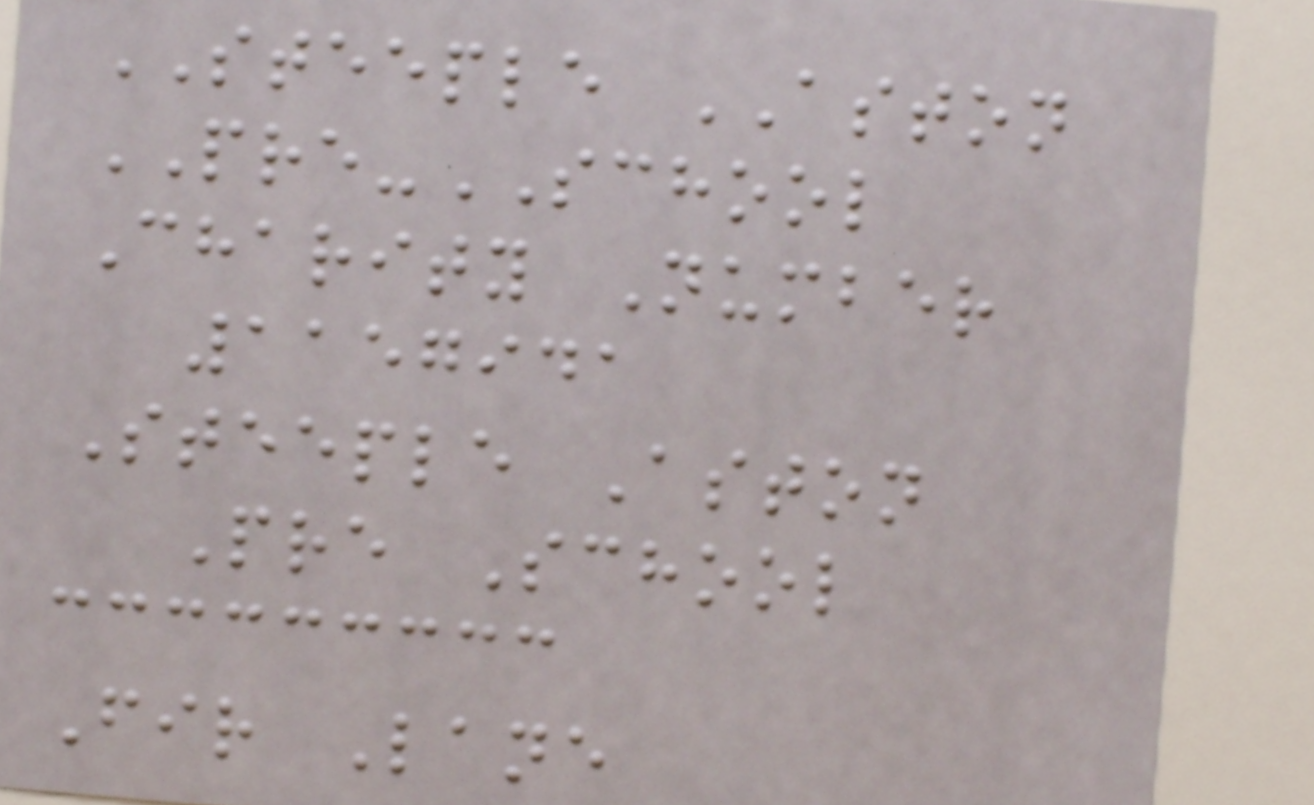STEEPLE ASTON
PRE-SCHOOL
Charity Number
1157941
Steeple Aston
Pre School
Fir Lane
